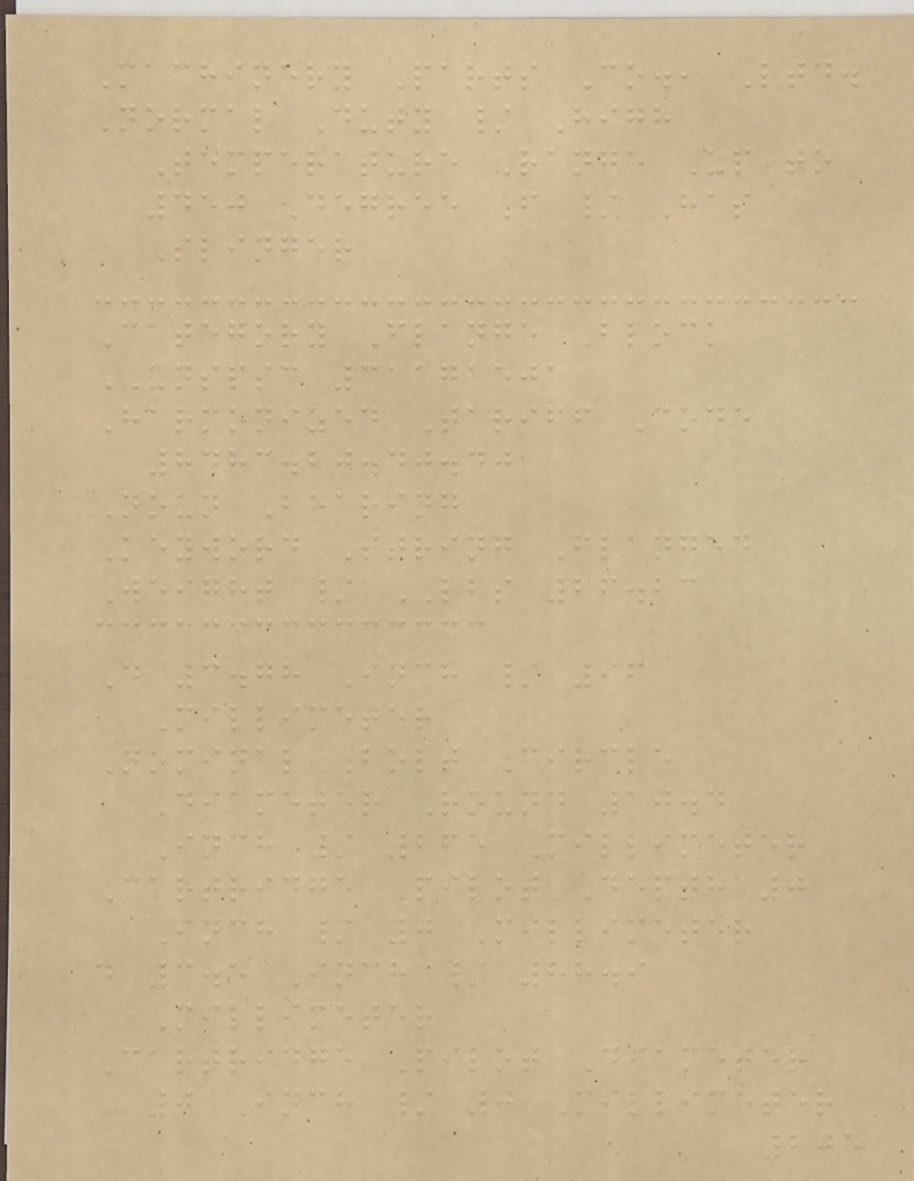Machinery Parts Co., Ltd.
Normal Duty / High
Temperature Range Up to
450 Degree F / Has
Slinger
Category Flange Block
UNSPSC 31171501
Harmonized Tariff Code
8483.20.40.40
Noun Bearing
Keyword String Flanged
Weight / LBS 26.23
D 3.78 Inch / 96
Millimeter
Nominal Bolt Circle
Diameter Round 10.4
Inch / 265 Millimeter
Cartridge Pilot Depth 0
Inch / 0 Millimeter
d 3.5 Inch / 88.9
Millimeter
Cartridge Pilot Diameter
0 Inch / 0 Millimeter
205
